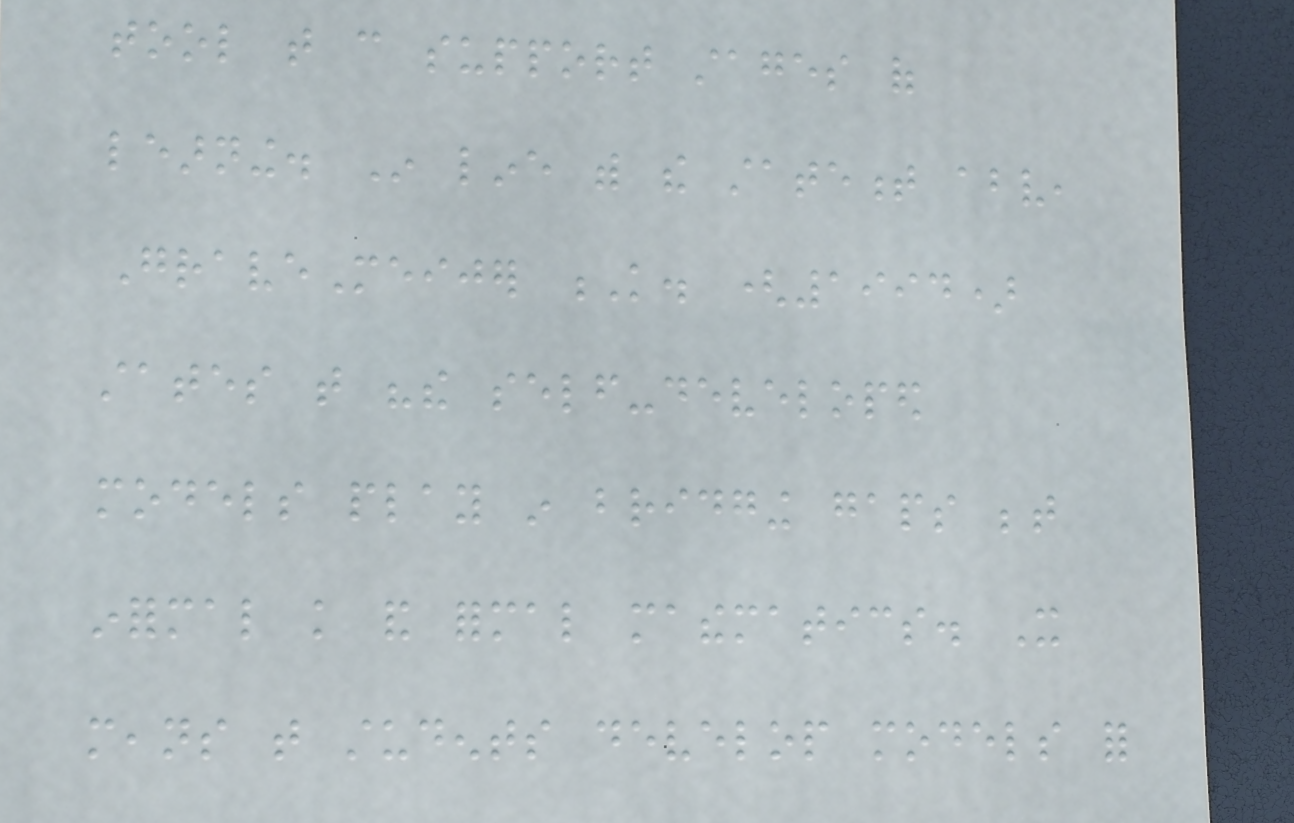tool that can support stages of
learning. In line with the statement above,
GraveMeijer K. (1994)
states that "the self-developed
models play in bridging gaps between
informal knowledge and formal mathematics. It
means that students develop models for
